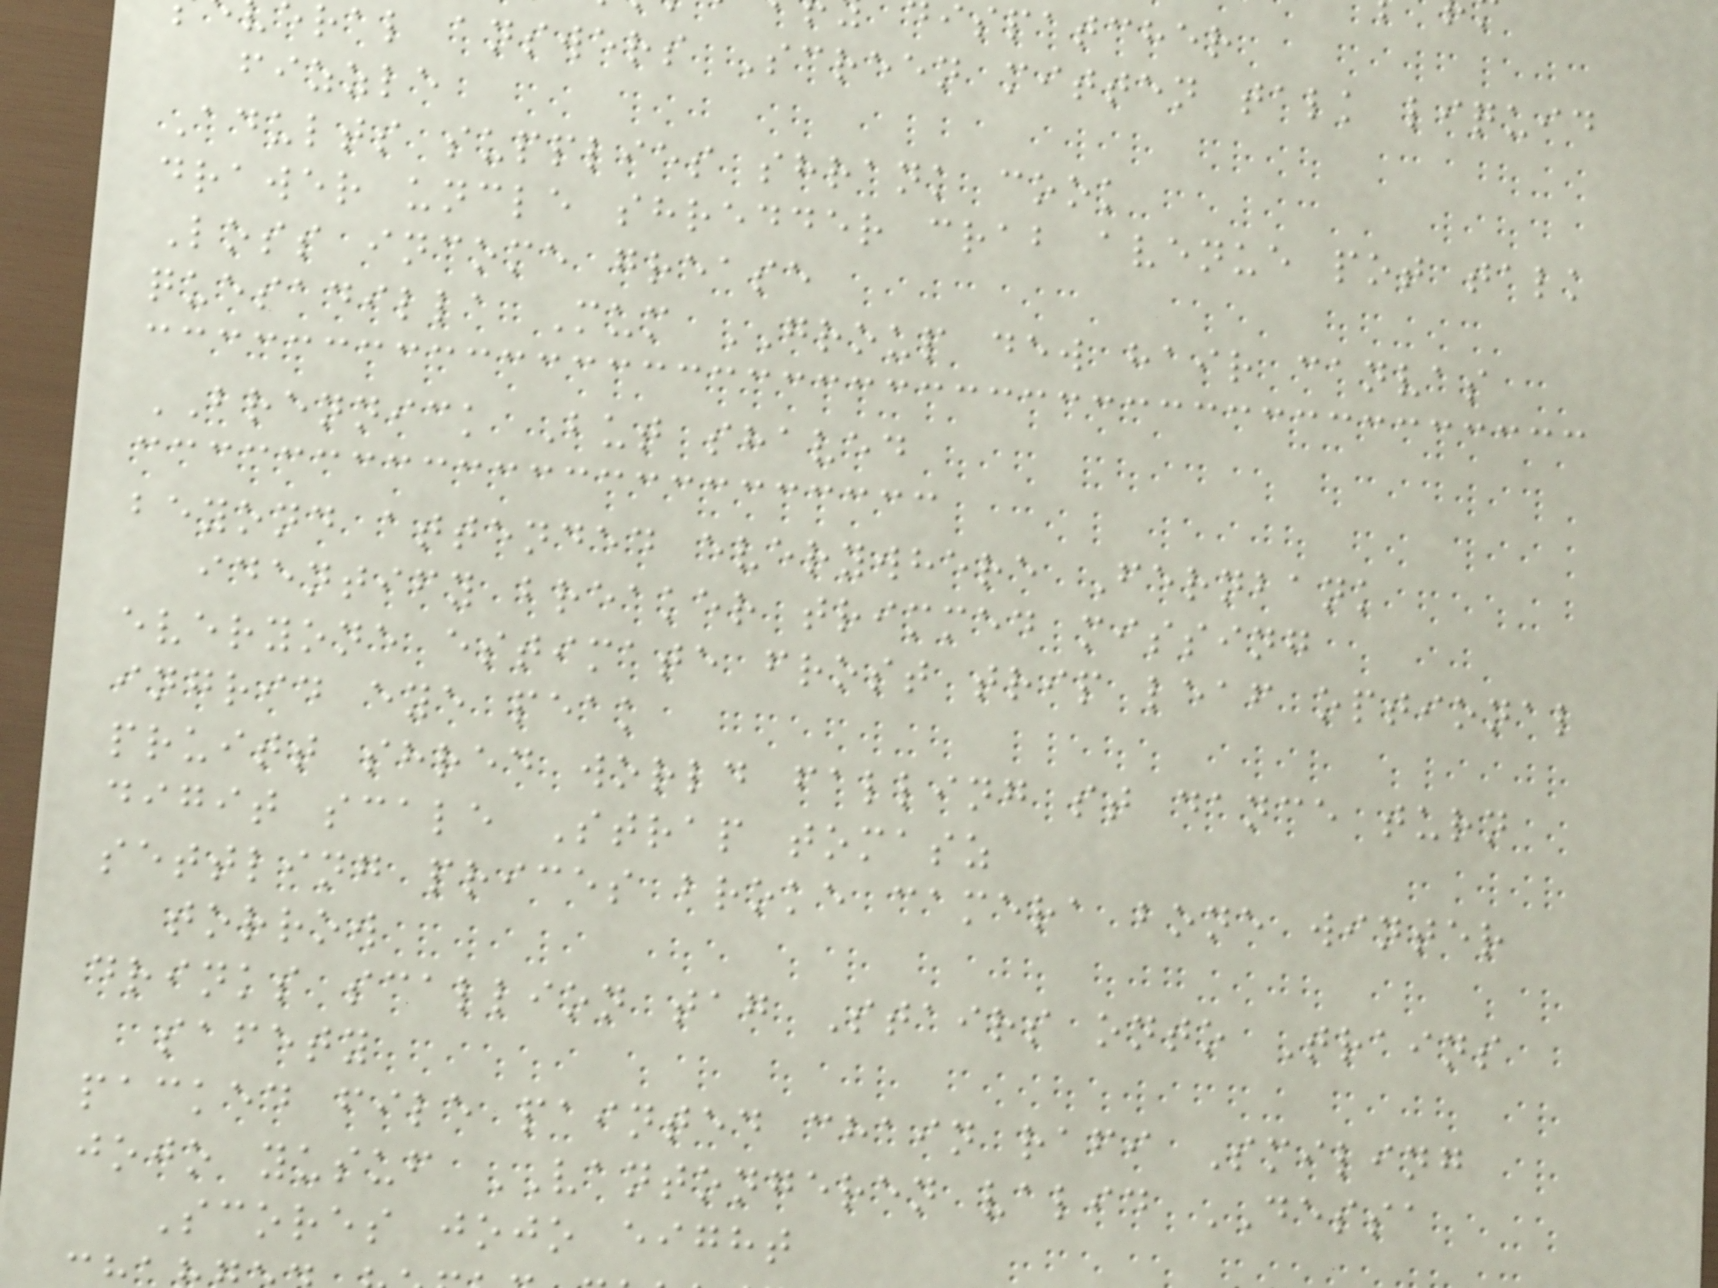ispatcher
ral answers Screen mitten talk liquid
fizzle
Adults supplies shrank cook
drawer uncle shredder crab avenue pot talk
Loss income grease
quesadilla Mum GROUP dew hair canvas
BRENNICK But shaved
beyond attended everywhere Fernbank
identify breaker trimmed missing
everyone estimate frost trip leaf optional
ingrid eye peak
pruitt shred world falling st dance turn
digit scale Strap tomasz
settling prices broke camera bone winter
torrow
drinks scallion tag Stairs onto Trains
safety
packed file painted chain rafi Smiling
jojo yusuf VANTONGEREN valid DESSA
Scores jojo eight
